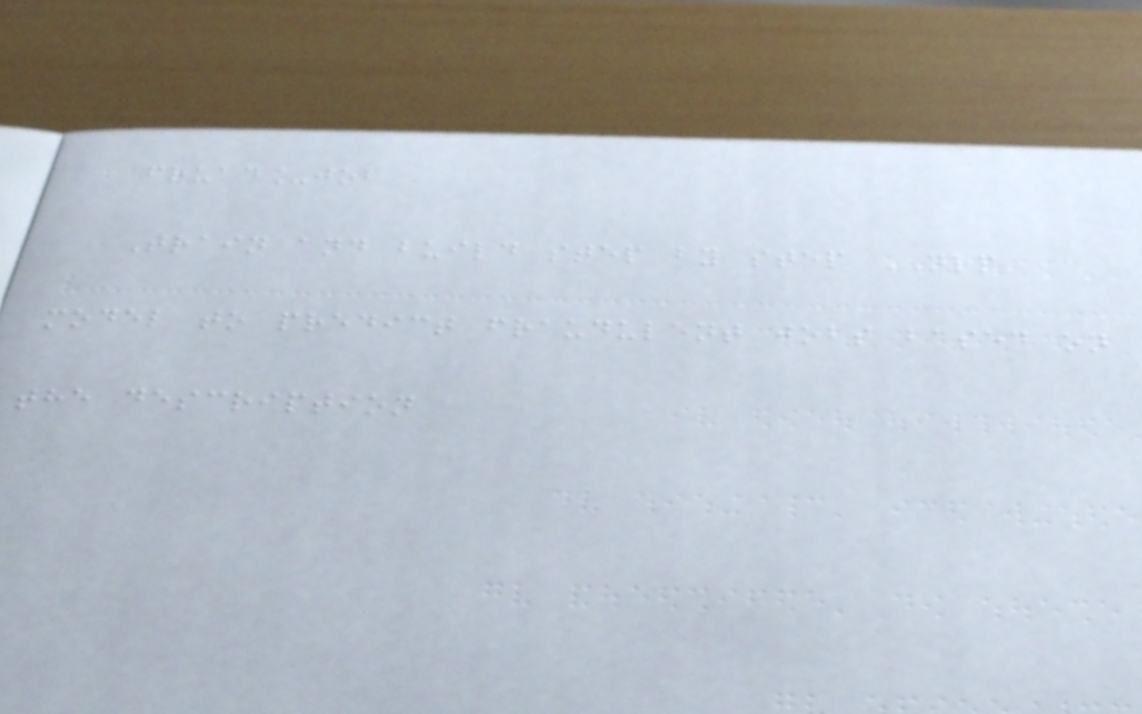fruad_job
Train and build step by step NLP
model to predict fraudulent jobs based on
the description
